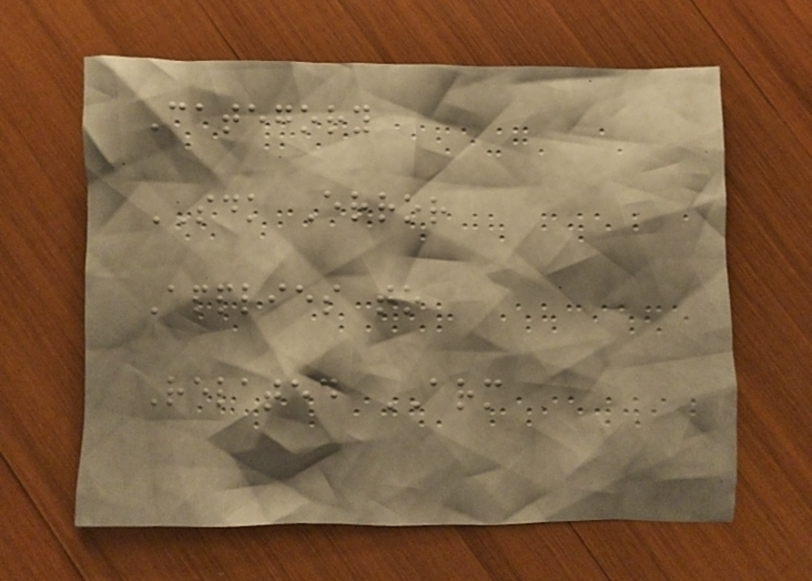Category
SDK Error
Applies to
Related ARM
